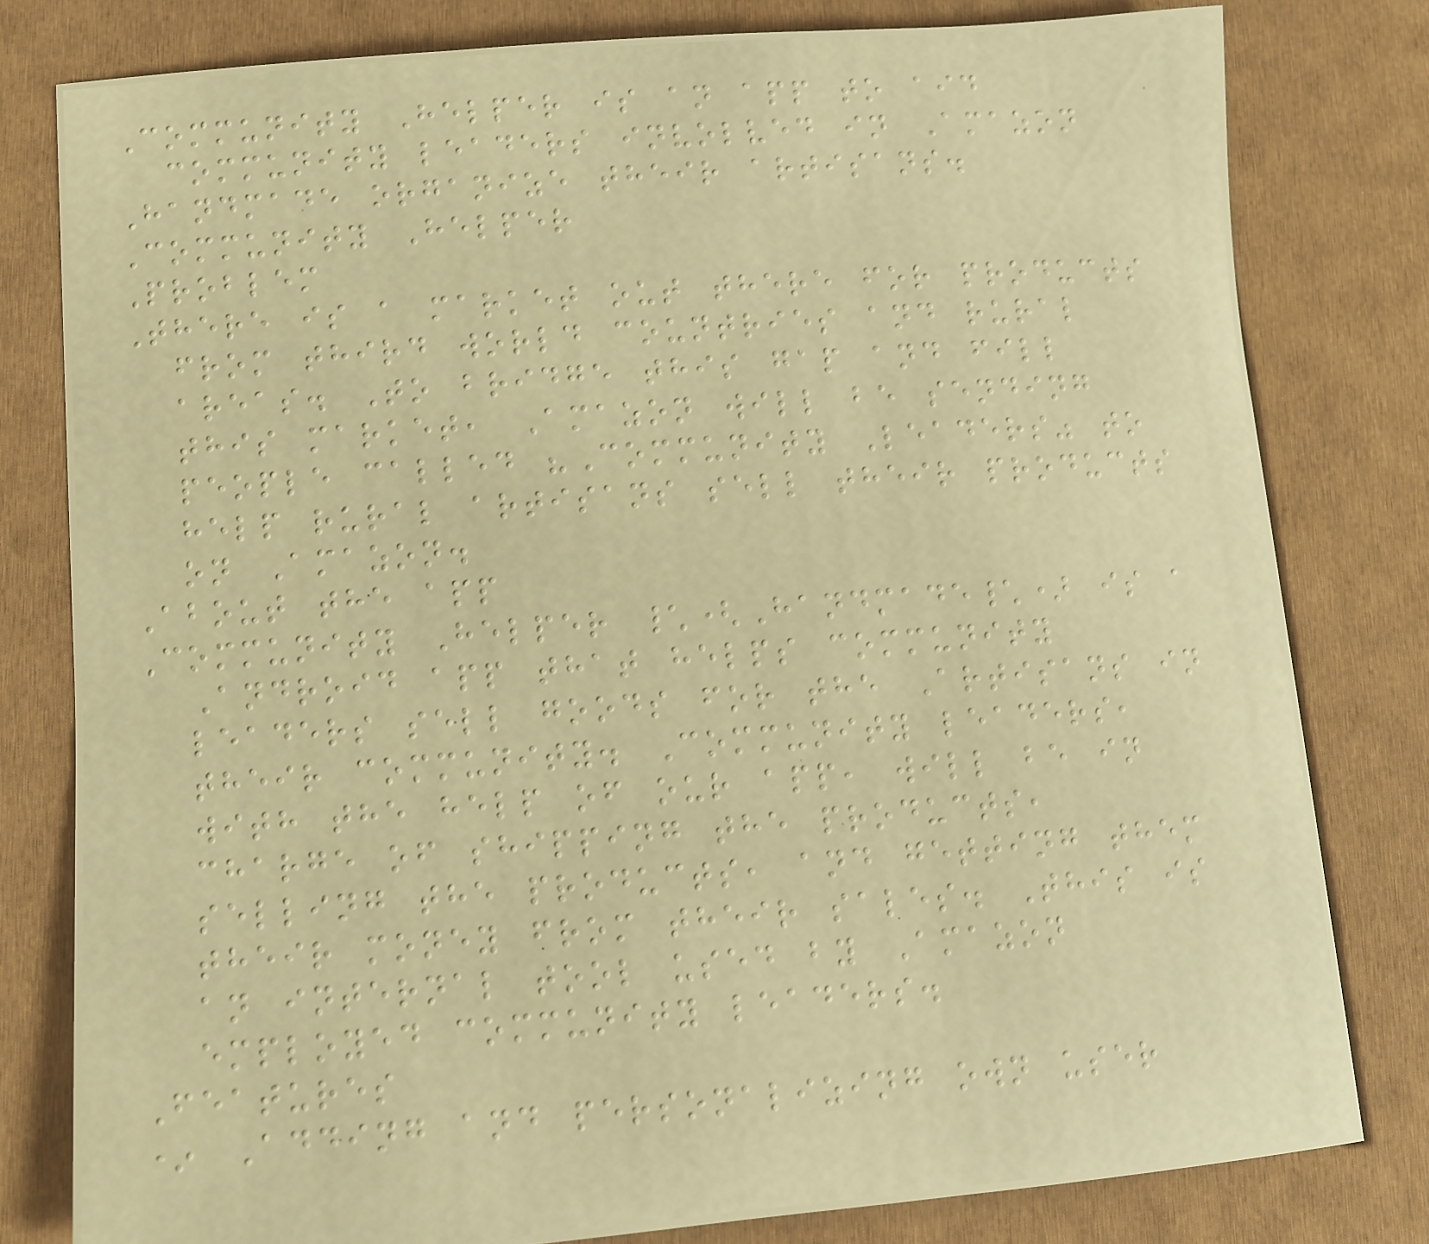Community Helper is an app to aid
community leaders involved in Amazon
Handmade organize their artisans.
Community Helper
Problem
There is a market out there for products
from third world countries and rural
areas. To bridge this gap and fill
this market, Amazon will be sending
people called "Community Leaders" to
help rural artisans sell their products
on Amazon.
About the app
Community Helper \(Handmade\) is a
Android app that helps community
leaders sell goods for the Artisans in
their community. Community leaders,
with the help of our app, will be in
charge of shipping the products,
selling the products, and getting them
their money from their sales. This is
an internal tool used by Amazon
employed community leaders.
Features
* Adding and personalizing own user
